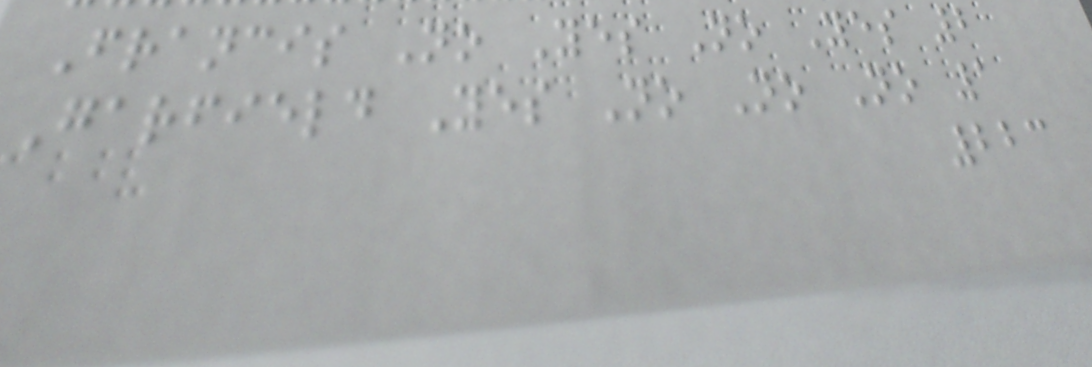Francis No Yes No Yes 2
Garfield Yes No No No 1
223
